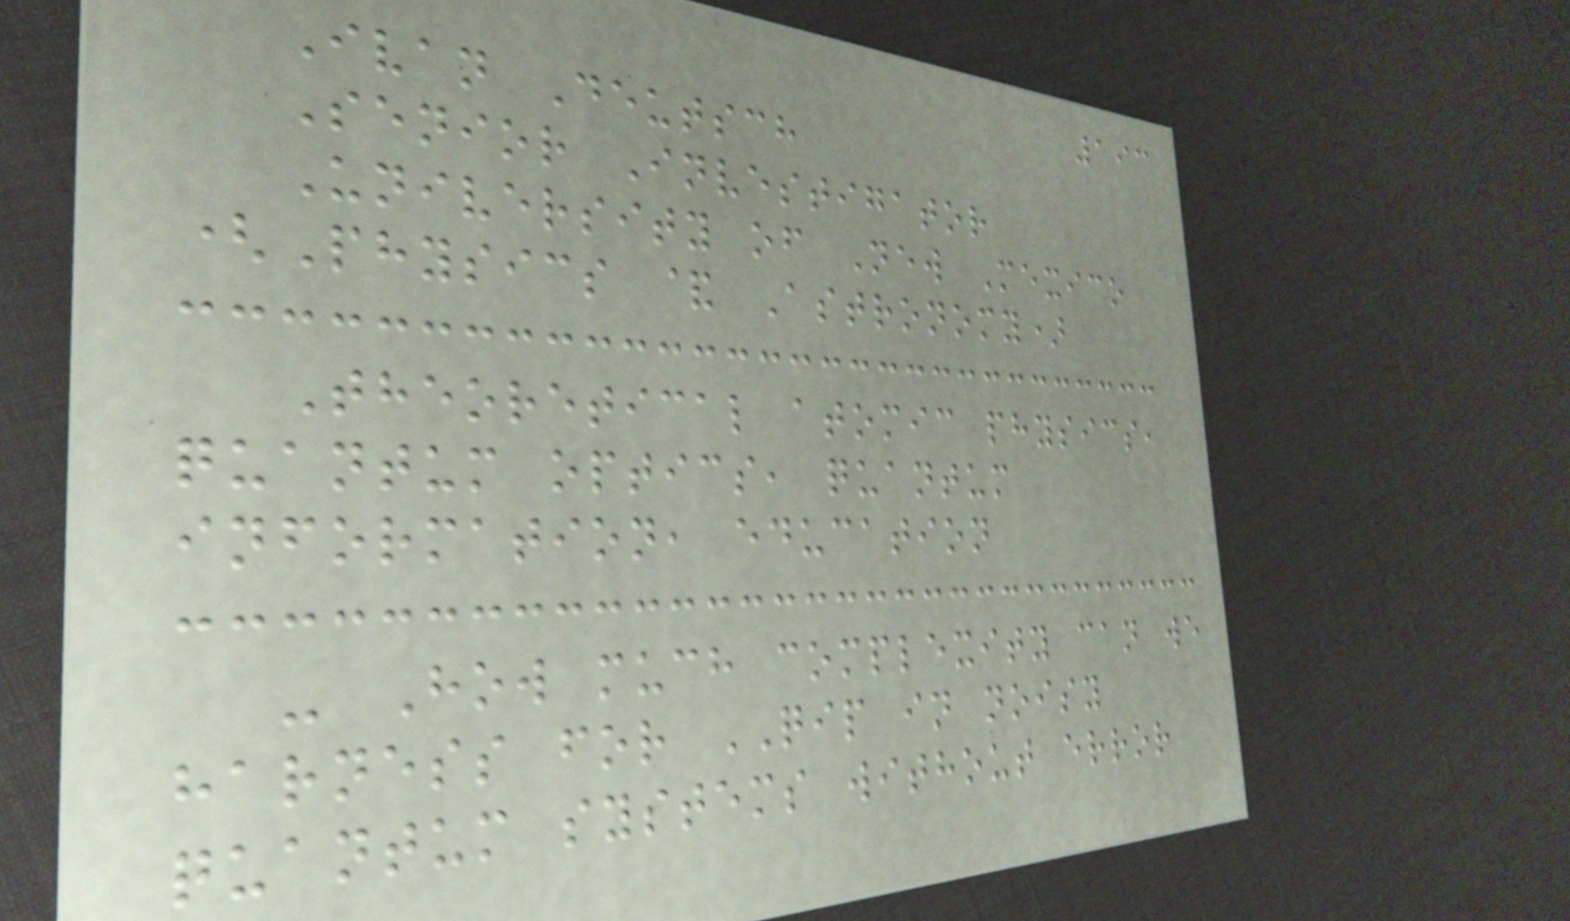193
Ivan Deutsch
Senior Investigator
University of New Mexico
(Physics & Astronomy)
Theoretical atomic physics,
quantum optics, quantum
information, education
- How much complexity can we
harness for QIP in noisy
quantum systems without error
